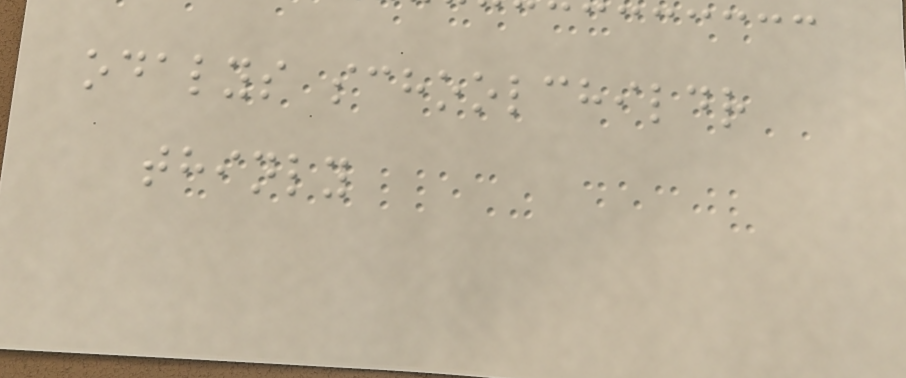odalys schoolchildr
thinly
